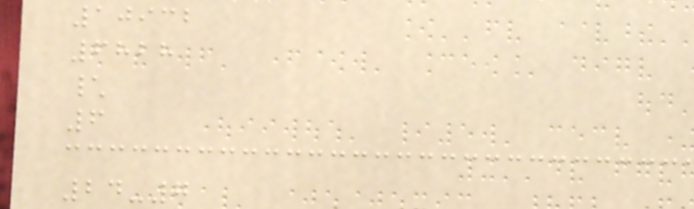10932
6828
\
6
24-7
